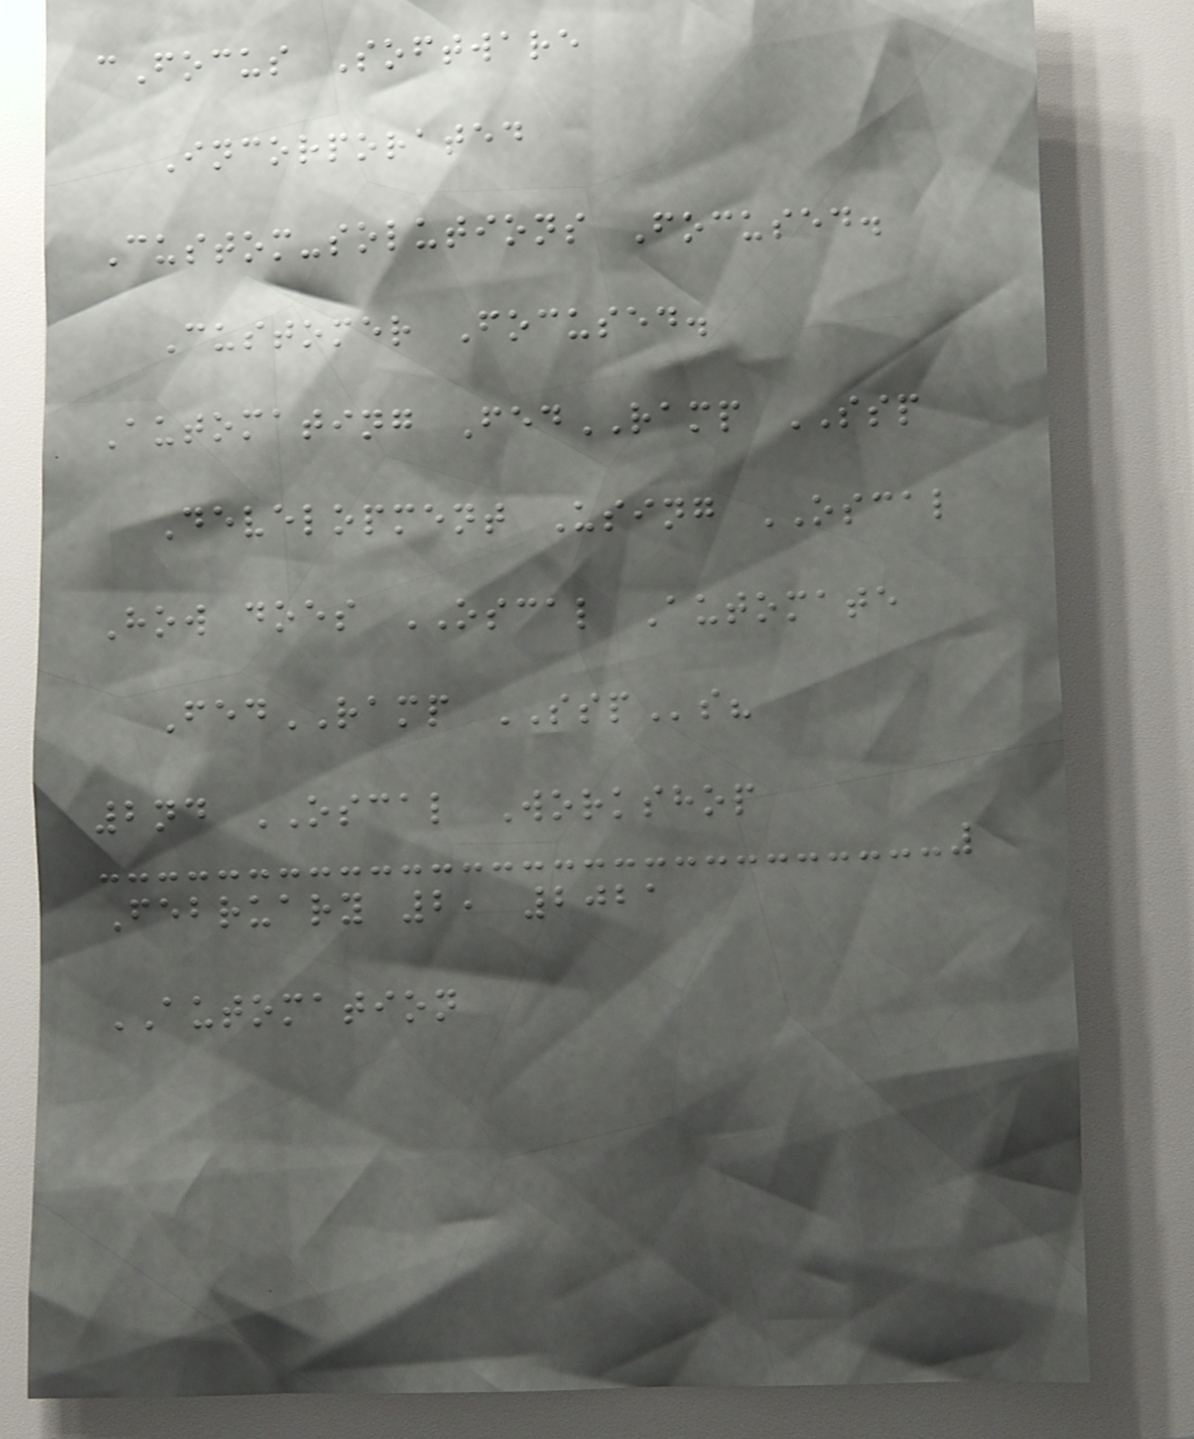cFocus Software
Incorporated
Custom-solutions Focused.
Customer Focused.
Automating FedRAMP SSP
Development Using OSCAL
How does OSCAL Automate
FedRAMP SSPs?
2nd OSCAL Workshop
February 2, 2021
AUTOMATION
